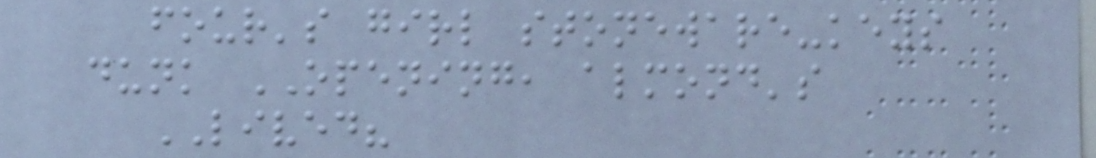four's girl stoneware-keys
dunk OPENING, almond's
LIVED?
